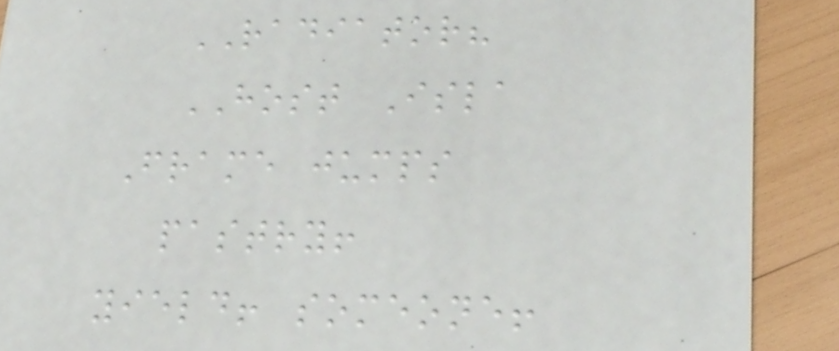RADIATOR?
HOST Isla
Frame jumps
pastry!
yield! someone!
